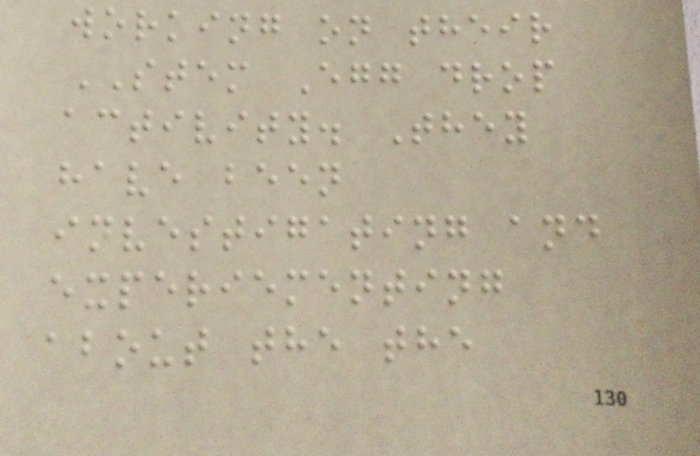working on their
STEM Egg drop
activity. They
have been
investigating and
experiementing
about the the
